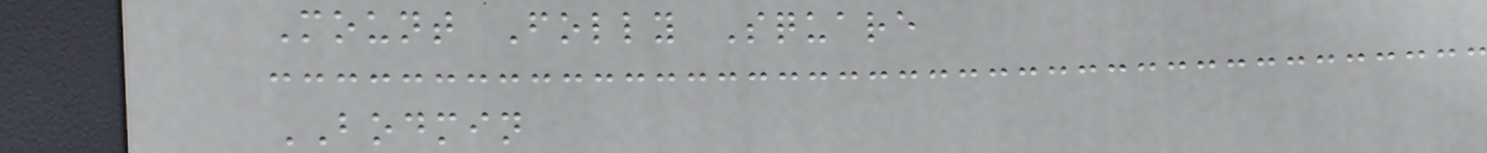Mount Folly Square
BODMIN
